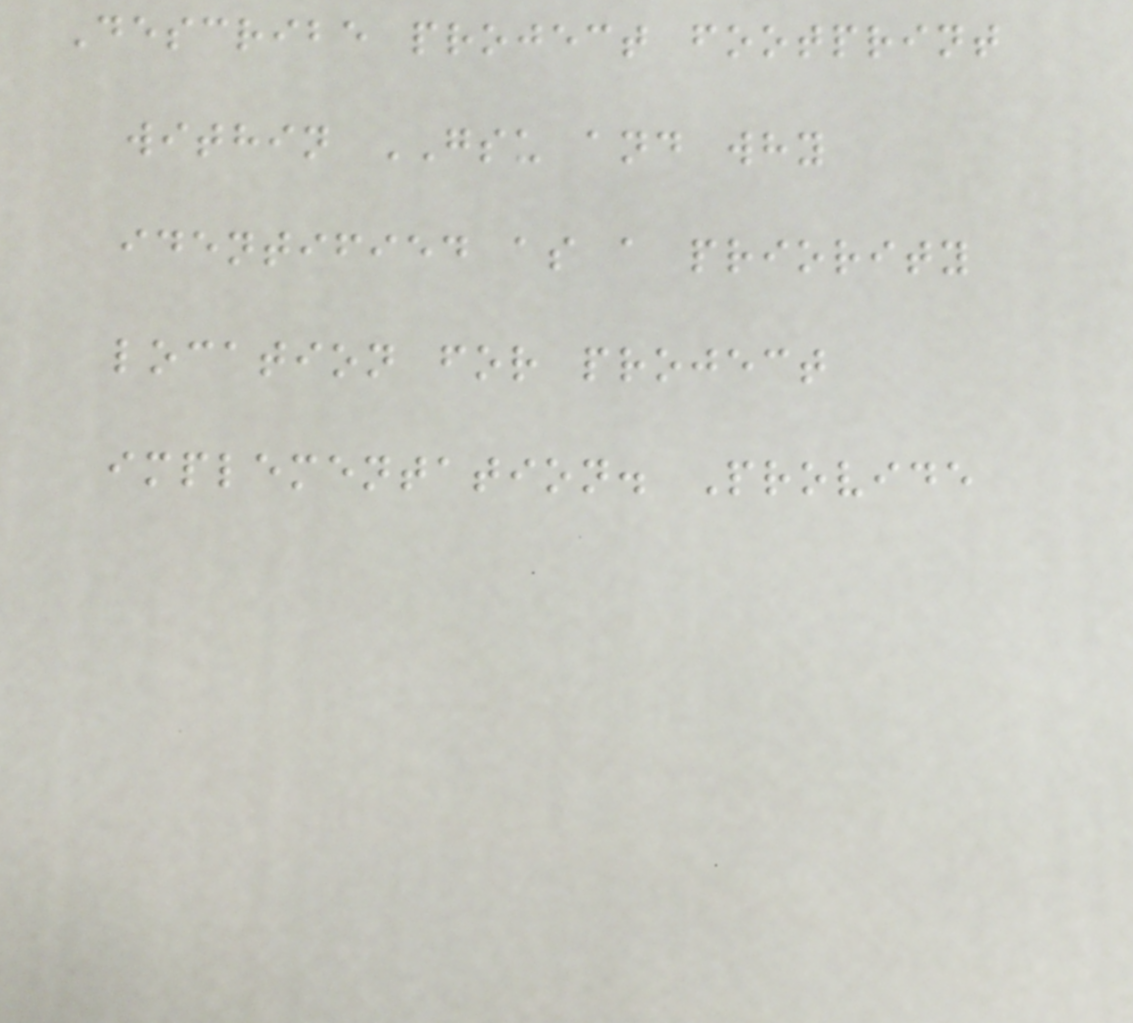Describe project footprint
within GSU and why
identified as a priority
location for project
implementation. Provide
